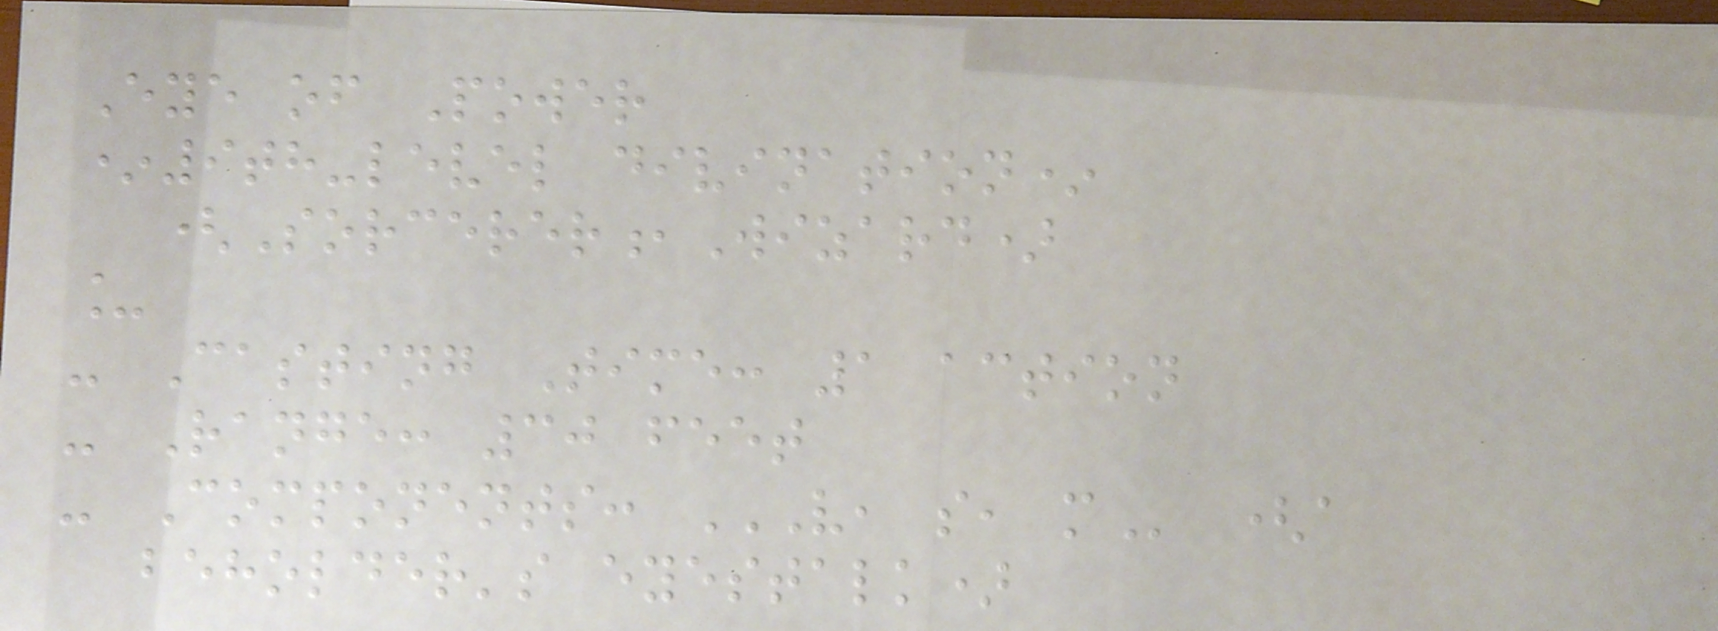Eye of Power
*9th-level divination*
(Sorcerer,Wizard)
_
- Casting Time: 1 action
- Range: 30 feet
- Components: V, S, M (a
beholder's eyestalk)
